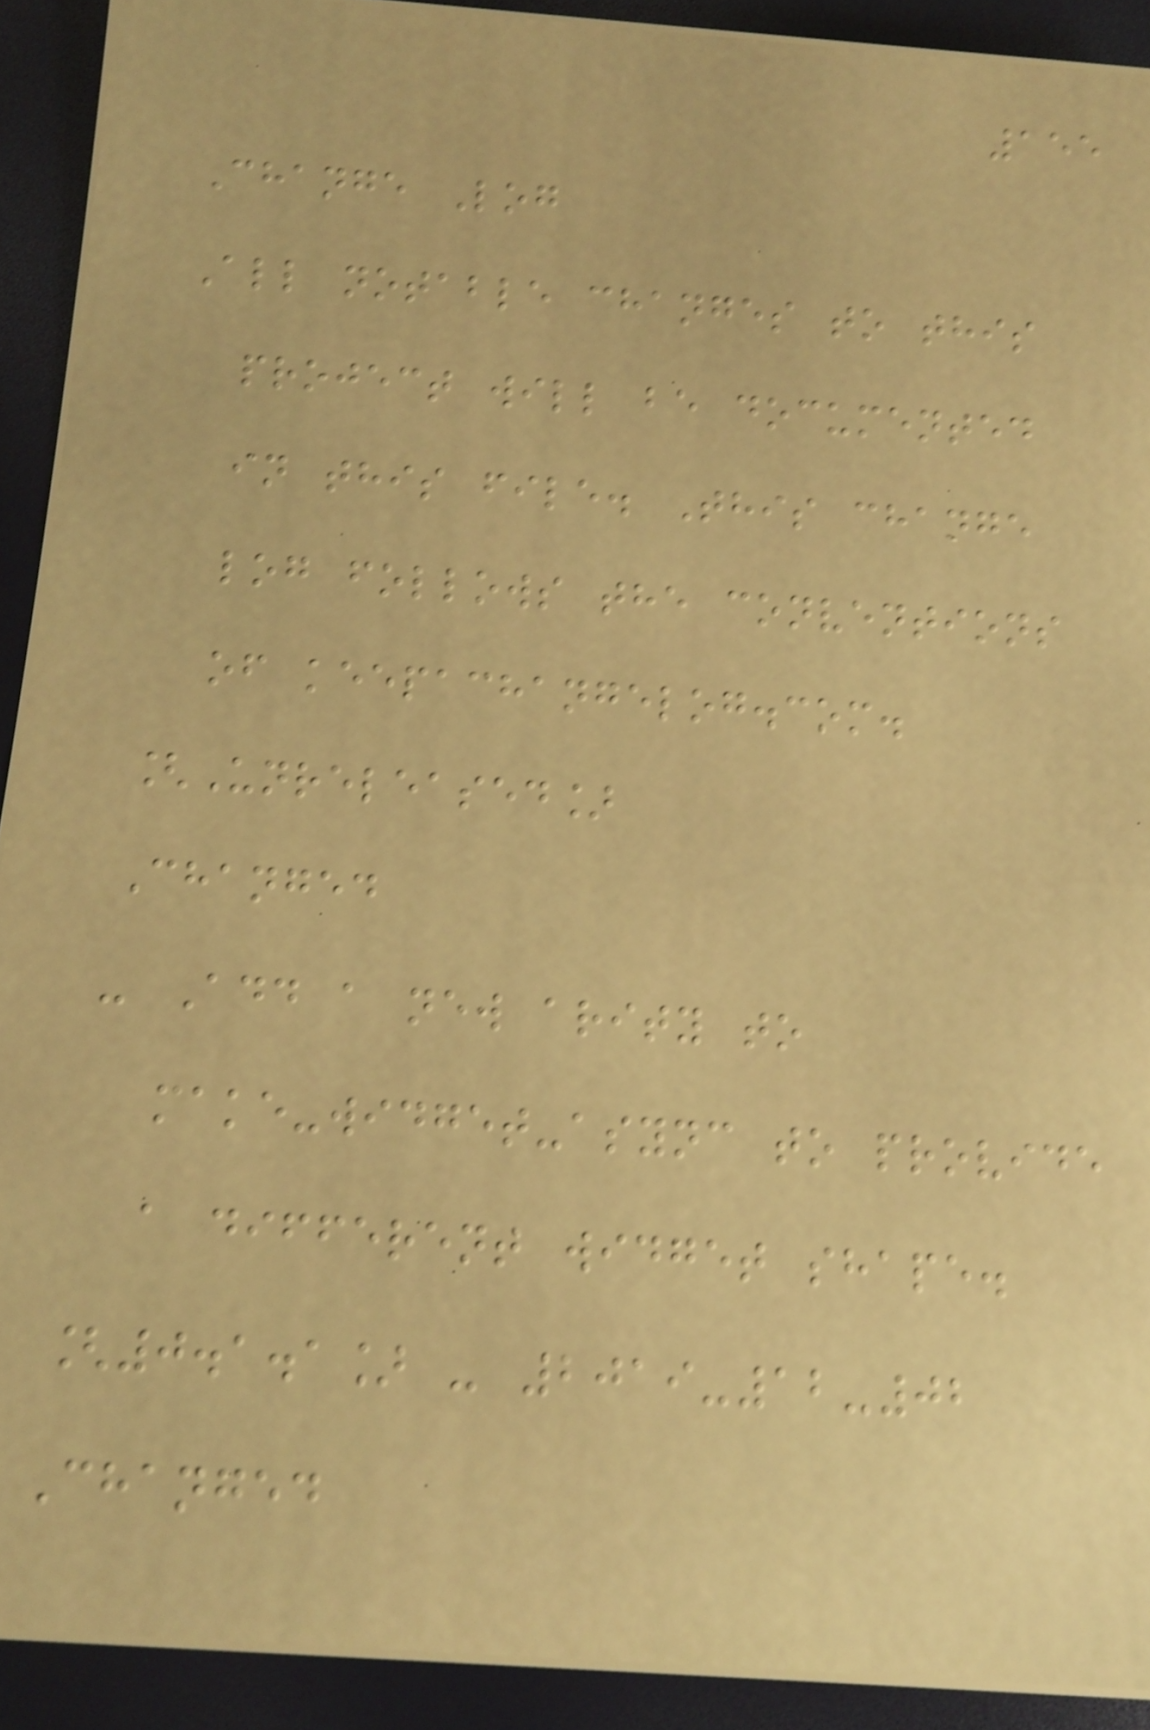155
Change Log
All notable changes to this
project will be documented
in this file. This change
log follows the conventions
of keepachangelog.com.
[Unreleased]
Changed
- Add a new arity to
make-widget-async to provide
a different widget shape.
[0.1.1] - 2019-12-02
Changed
